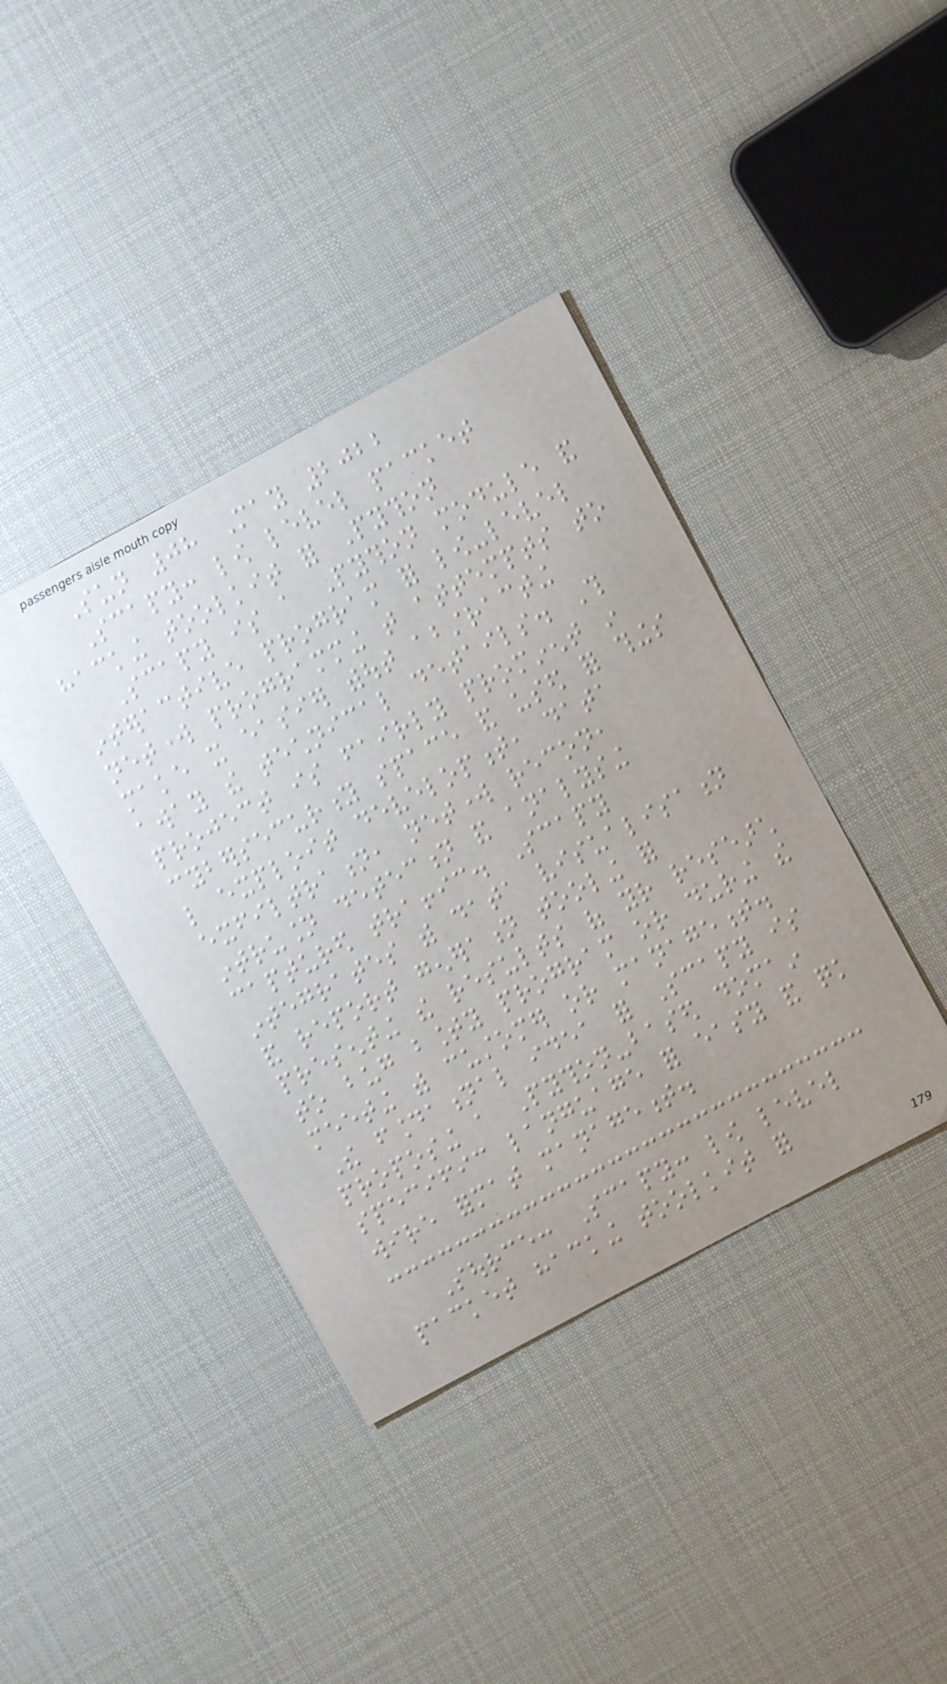Sun 08 May 2022
Scapy: low level packet
hacking toolkit for Python
Scapy is a Python module and
interactive program for low-level
network programming that attempts to
make it easier without abstracting
away the technical details. This
project is fairly prominent in
cybersecurity space and used for things
like exploit development, data
exfiltration, network recon,
intrusion detection and analysing
captured traffic. Scapy
integrates with data visualisation
and report generation tooling for
presenting the results of your research
to bug bounty program or during the
meeting with customer or management.
The foundational idea for Scapy is
proposing a Python-based domain
specific language for easy and quick
wire format management.
Source: Scapy: low level
packet hacking toolkit for
